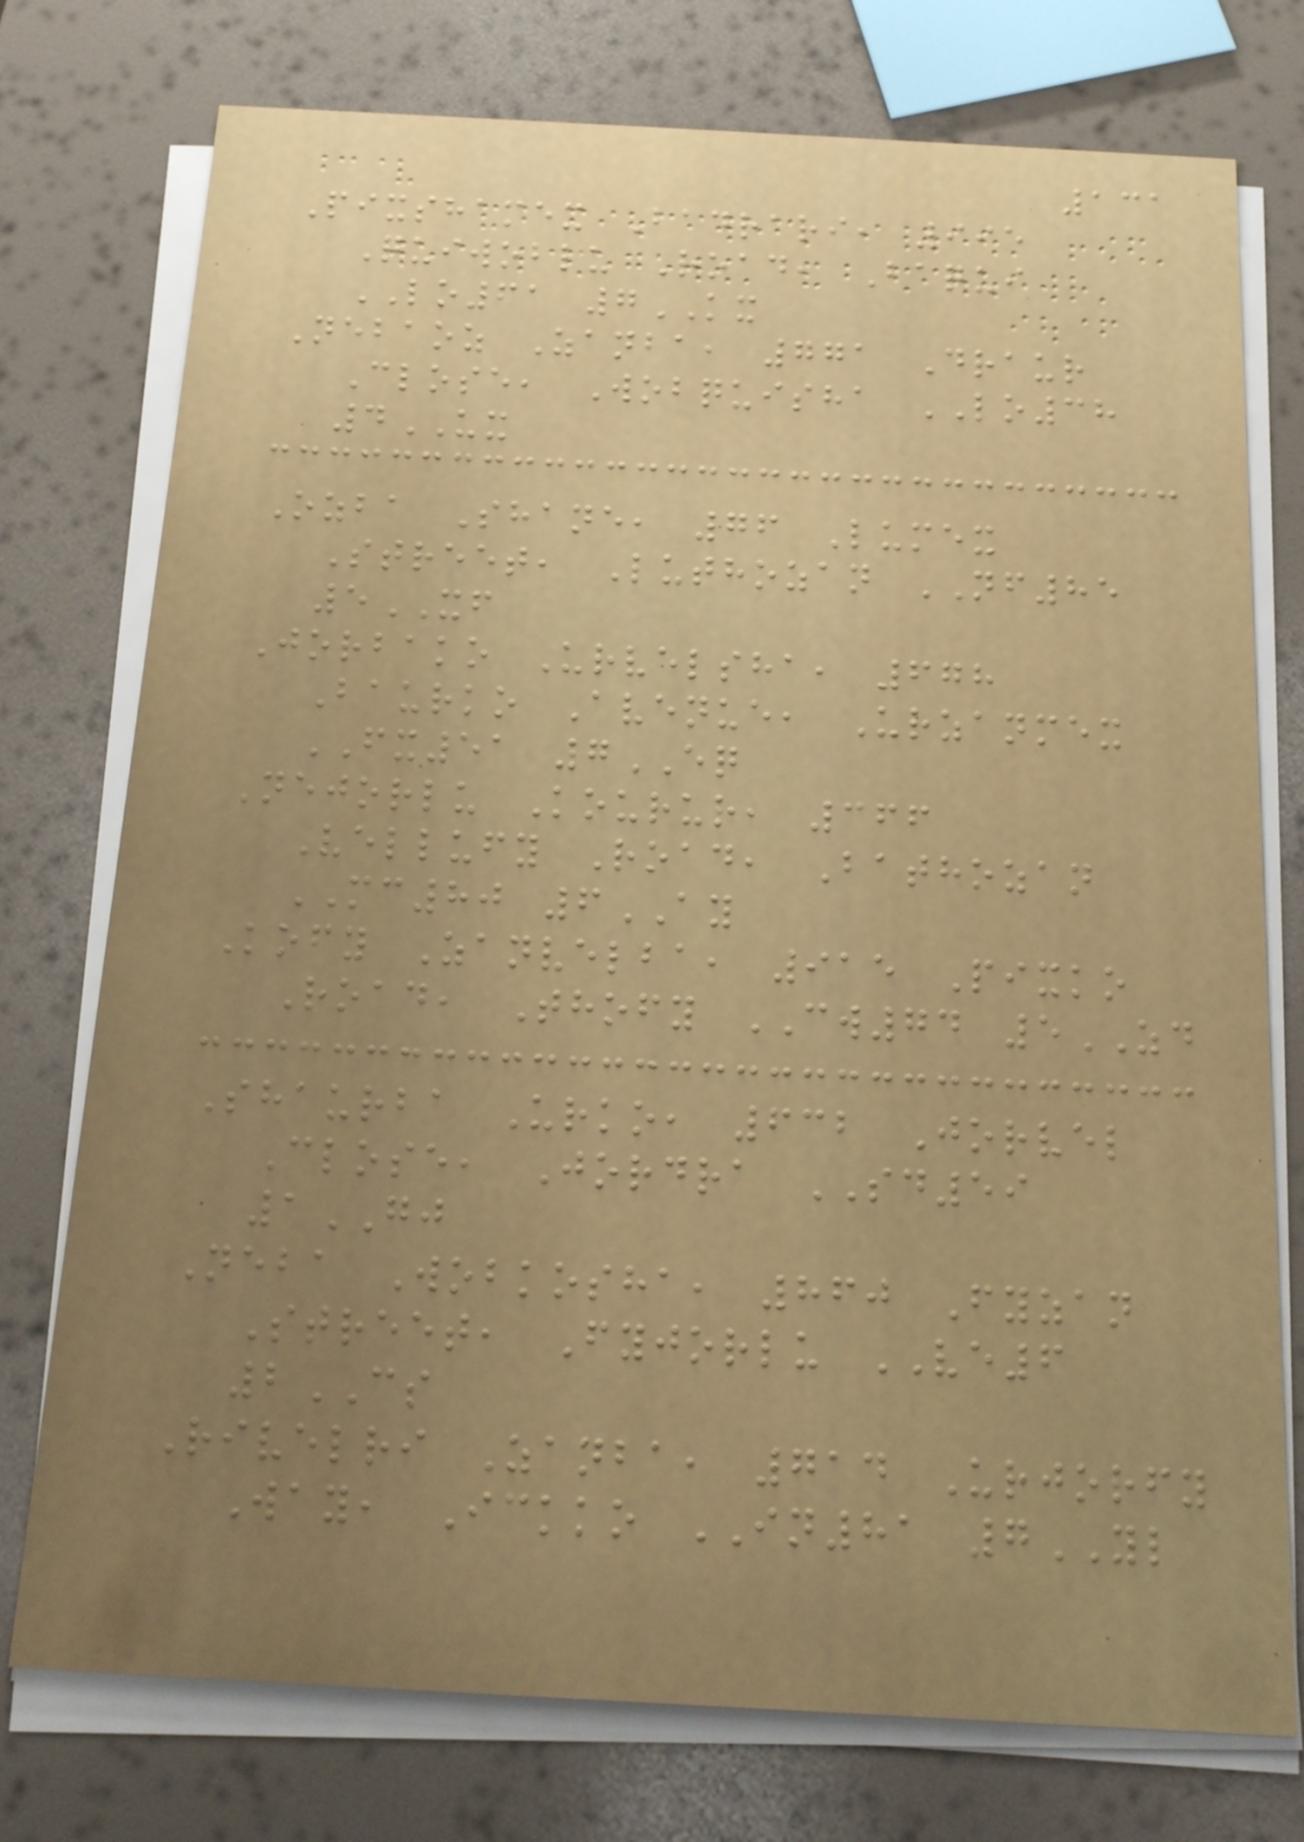131
Pixshamex Badrari, 995
Quiwoblu Road, Baqui
LO61 7KX
Nebaoz Zanba, 771 Draur
Close, Wobquisha LO38
4UX
Ozba Shane, 76 Lumex
Street, Luthozan NF85
5XF
Jorbako Urvelsha, 678
Baurko Avenue, Urzanmex
FX51 7EQ
Nejorlu Kourur, 366
Vellufy Road, Bathozan
MC80 6AY
Kofy Zanvelba, 915 Pixko
Road, Thofy CW74 5ZD
Shaurba Urko, 632 Jorvel
Close, Jordra SD59
1GJ
Neba Wobkosha, 860 Fyzan
Street, Fyjorlu VE6
2CS
Rivelri Zanba, 714 Urjorfy
Way, Ickko IN81 7YL
